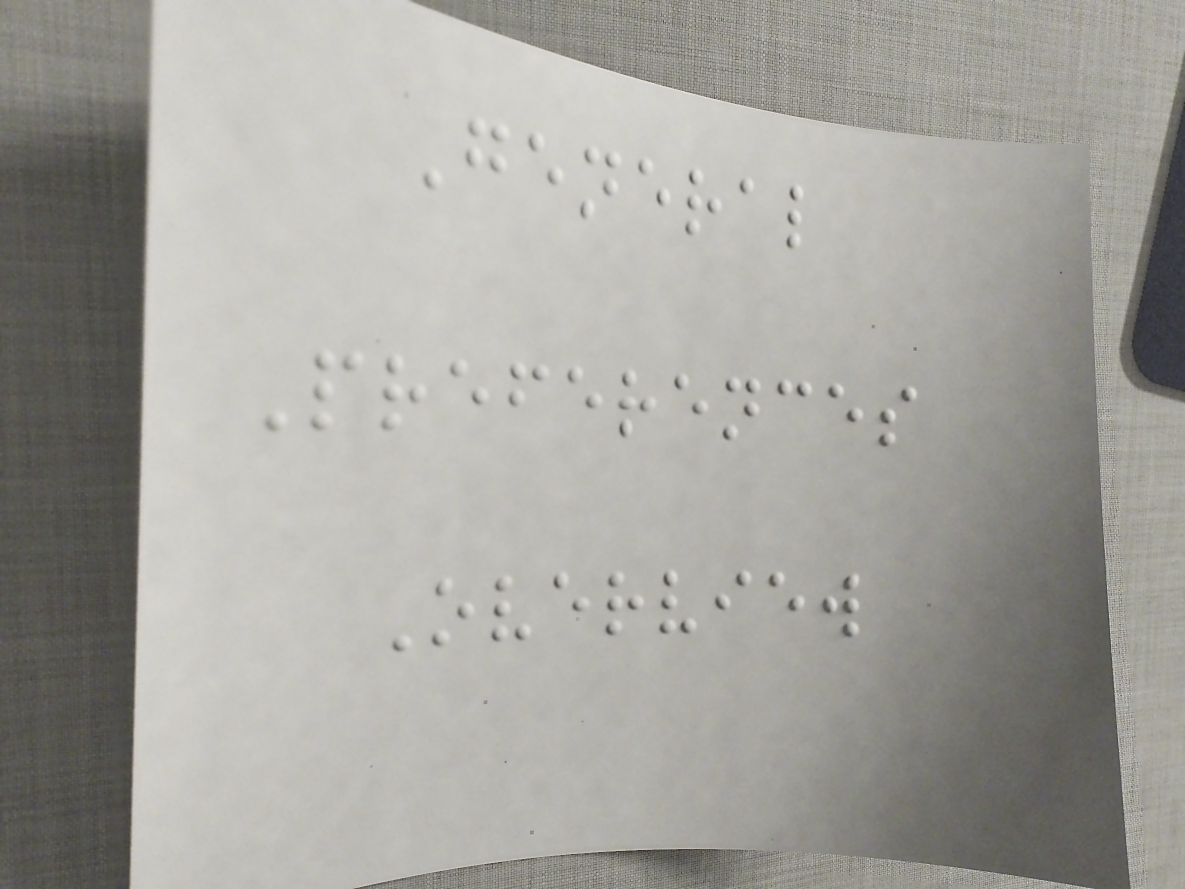General
Preferences
Overview
